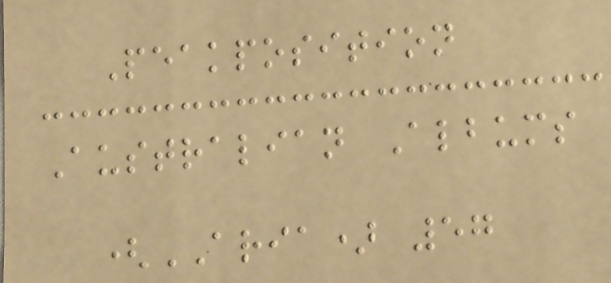Peakposition
Australian Albums
(ARIA) 57
